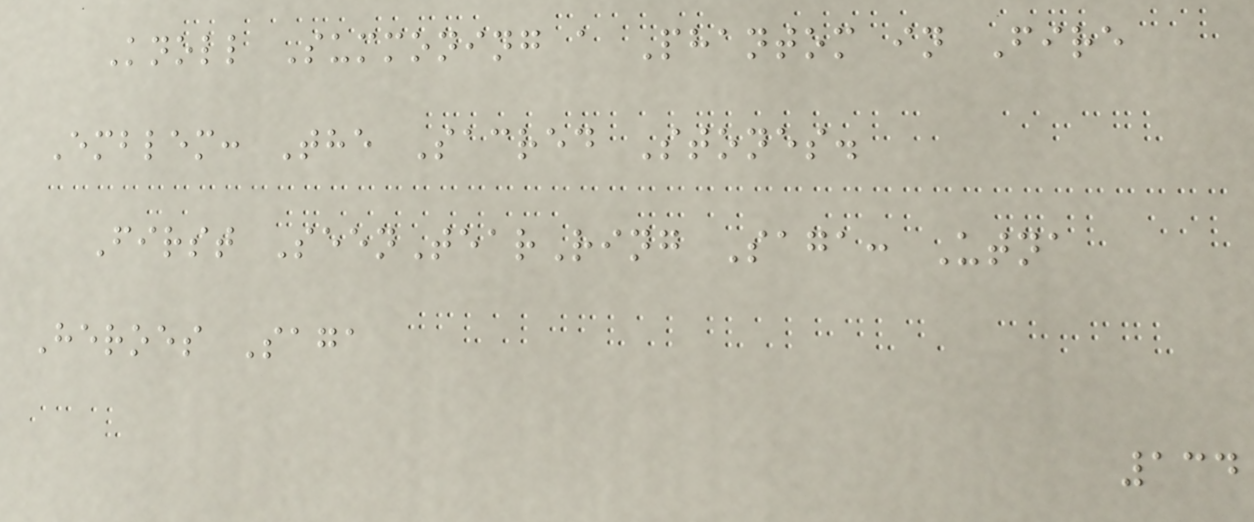Knoll Summoning a Phantom in Fire
Emblem: The Sacred Stones.
First SeenTearRing Saga: Utna
Heroes Saga
134
